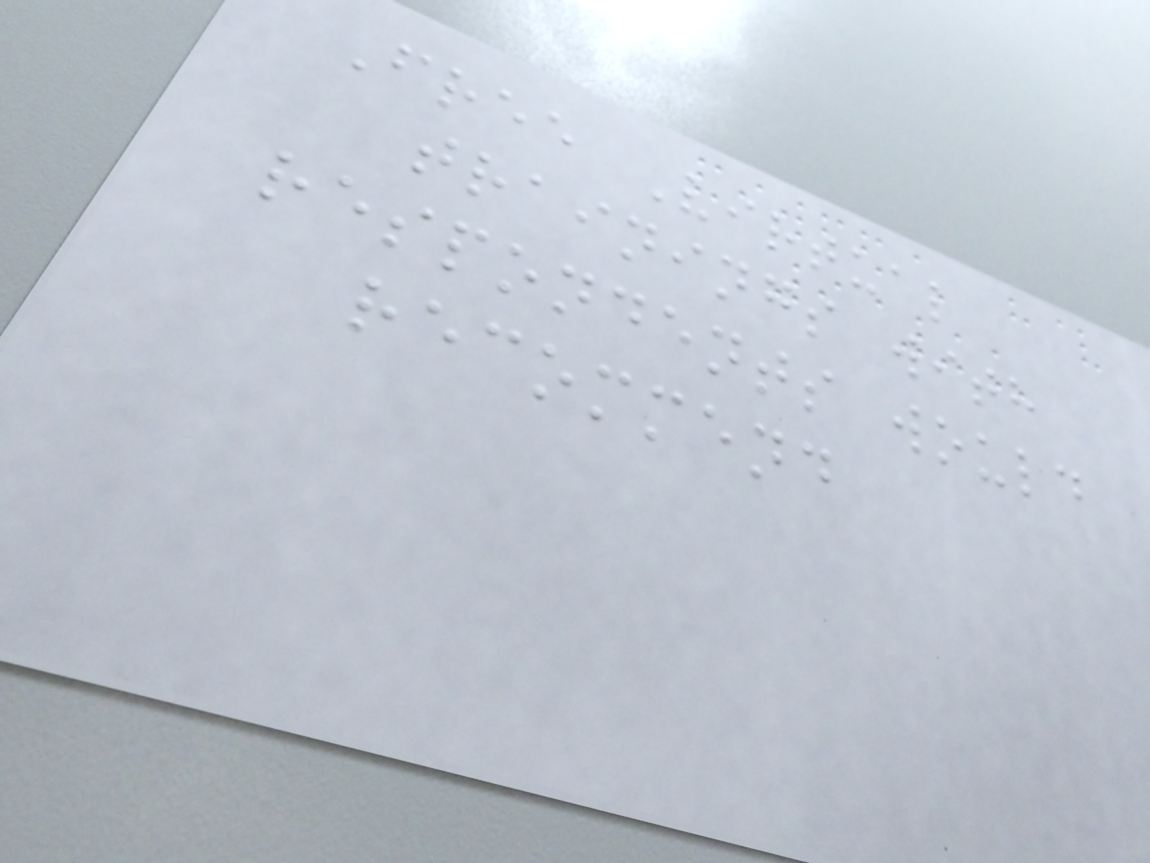Free Virtual
trainings with
respondents would
recommend
